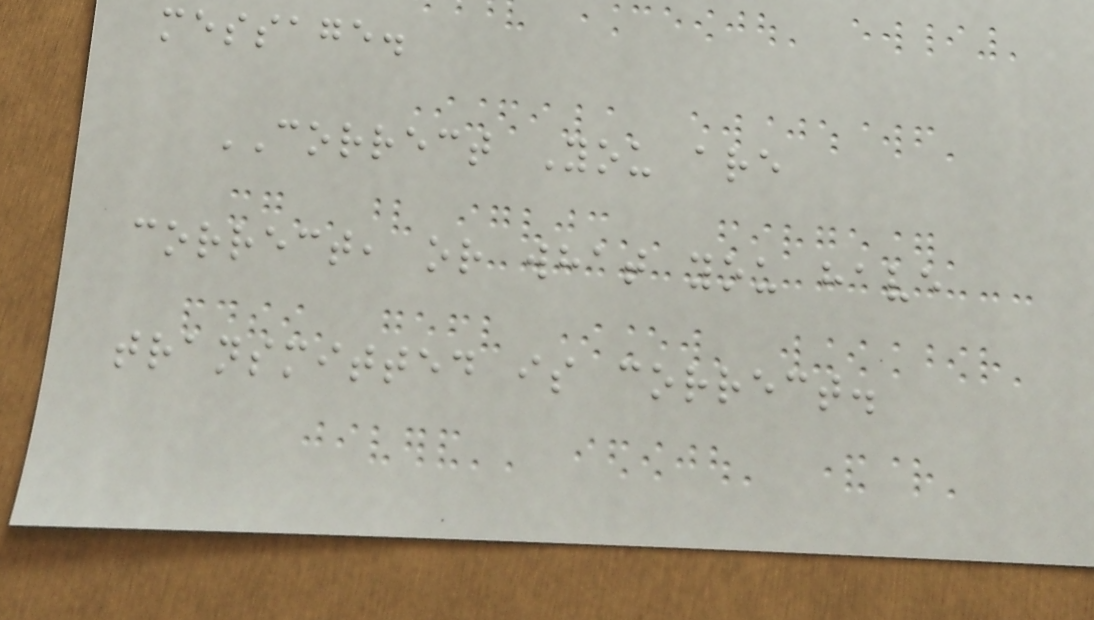message.
CORRECT You are
correct, or what you have
transmitted is correct.
